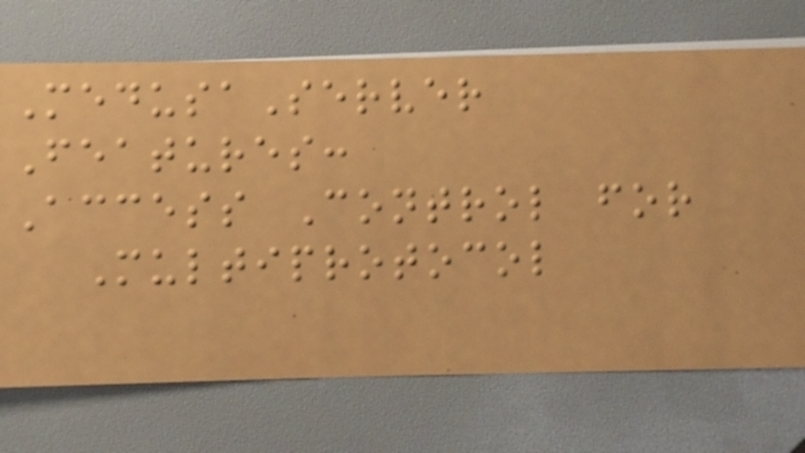MedusaServer
Features:
Access Control for
Multiprotocol
